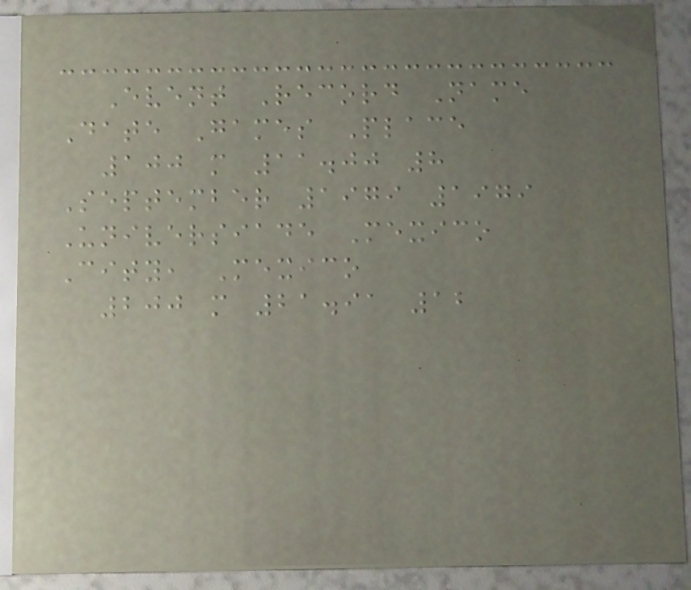Event Record Name
Date Games Place
100 m 11.00 8
September 1979 1979
Universiade Mexico
City, Mexico
200 m 21.91 12
